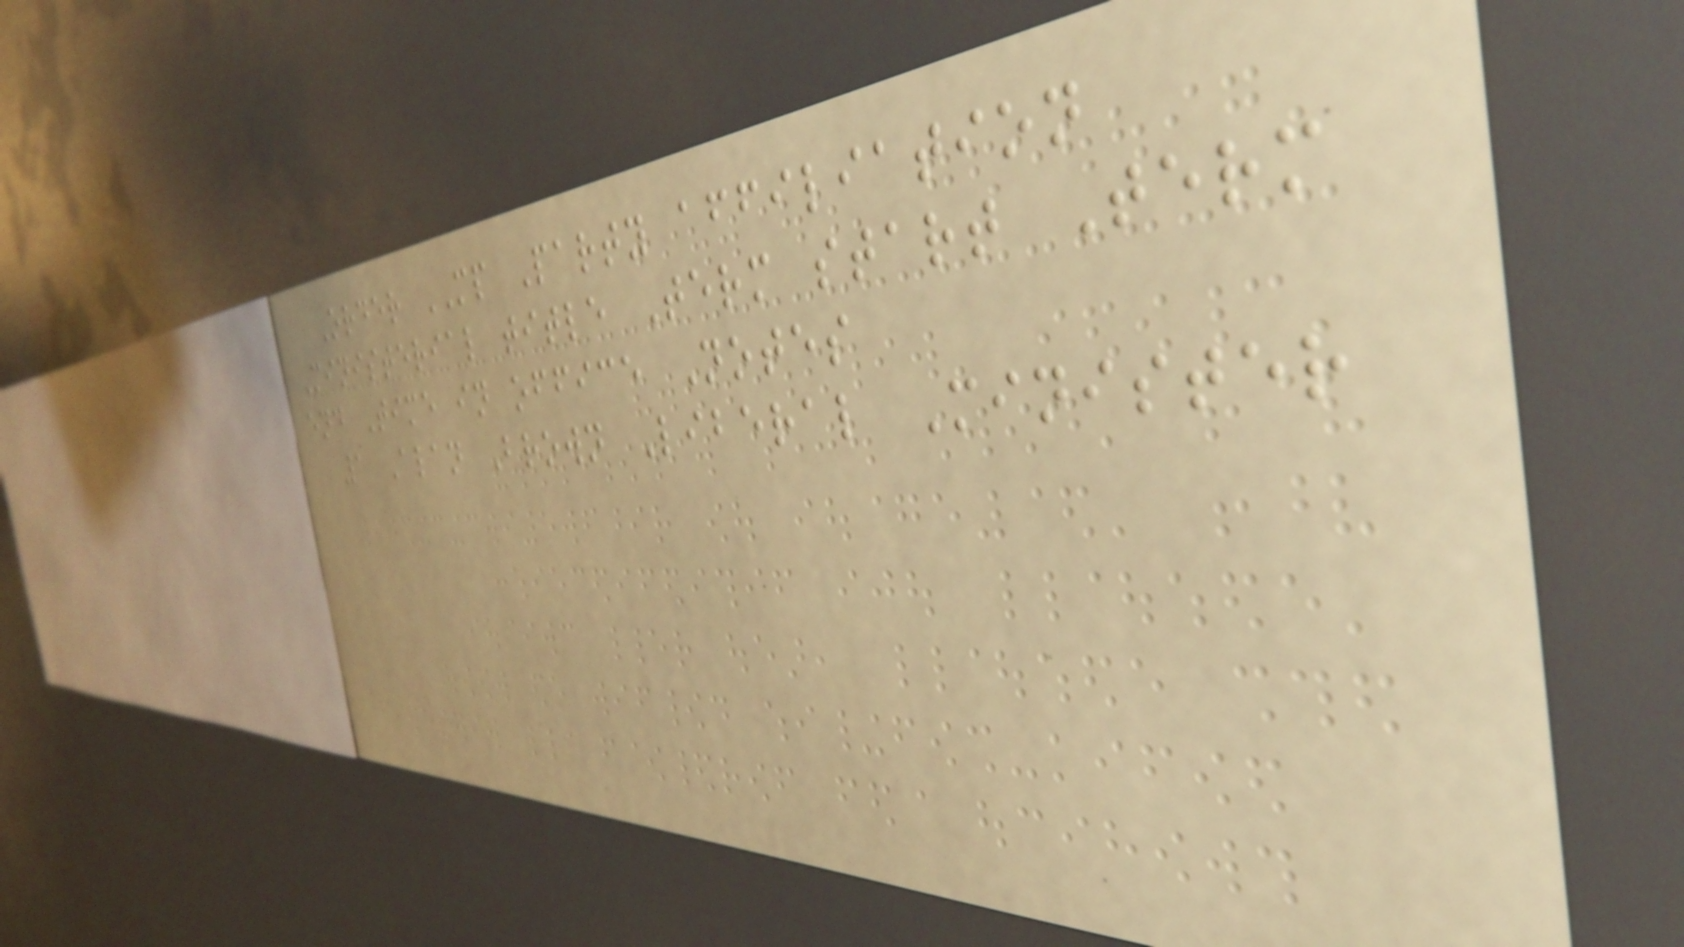Order MP Party affiliation
Ministerial title Term start Term
end Time in office Notes
1 Alan Brown Liberal Minister
